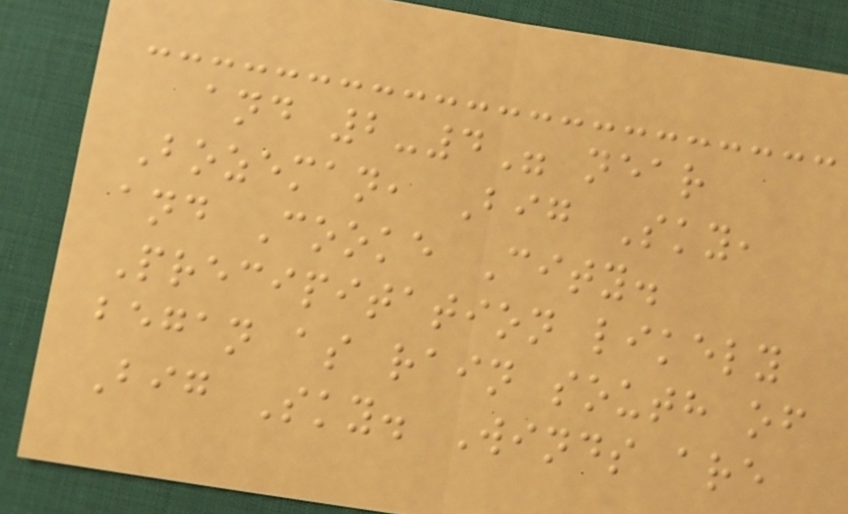and 2-4" near
Bozeman, Big Sky,
and Cooke City.
Precipitation likely
began as rain south of
Big Sky. Winds are
